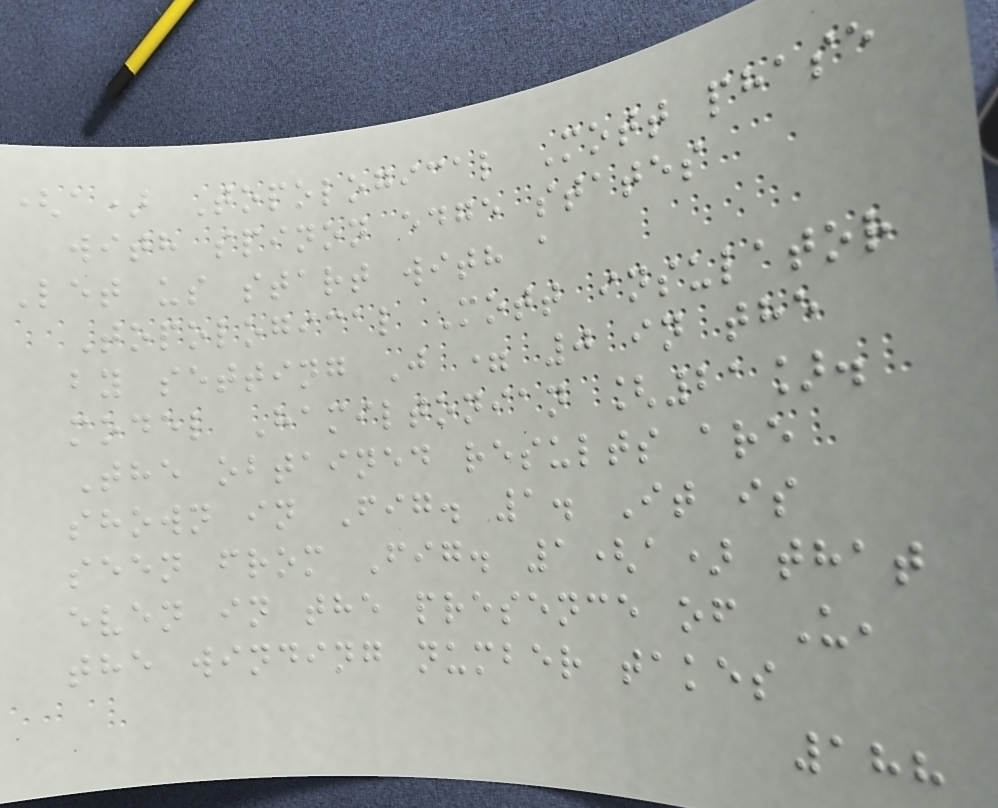(a) Topological Mott phase
with spinon edge states
Let us start with a
Topological Mott insulator
by setting J = 0 in the
model Hamiltonian [21].
The obtained results are
shown in Fig. 1. It is
seen from Fig. 1(a) that
even in the presence of U,
the winding number takes
188
